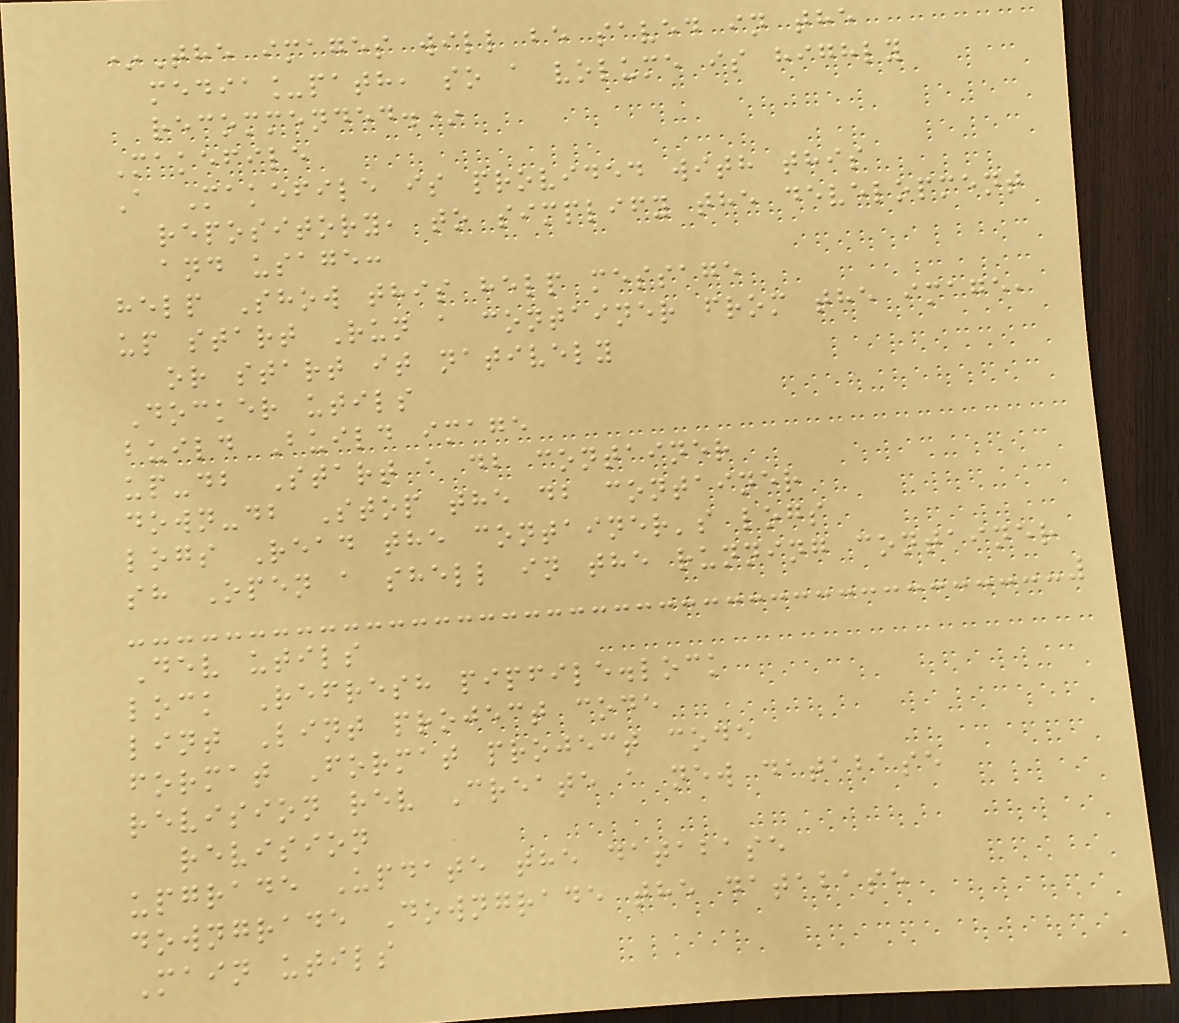*The images will be saved in the
media_path, so a volume is highly
recommended.*
Makefile
A Makefile is provided with this
repository, to simplify the development
and usage:
help Show this help message
up start Run a container from the image,
or start it natively
Docker utils
build Build image
up-db Start a db container
down-db Stop the db container
logs Read the container's logs
sh Open a shell in the running container
Dev utils
lock Refresh pipfile.lock
lint Lint project code
format Format project code
revision rev Create a new database
revision
upgrade Update the database
downgrade Downgrade the database
Main utils
